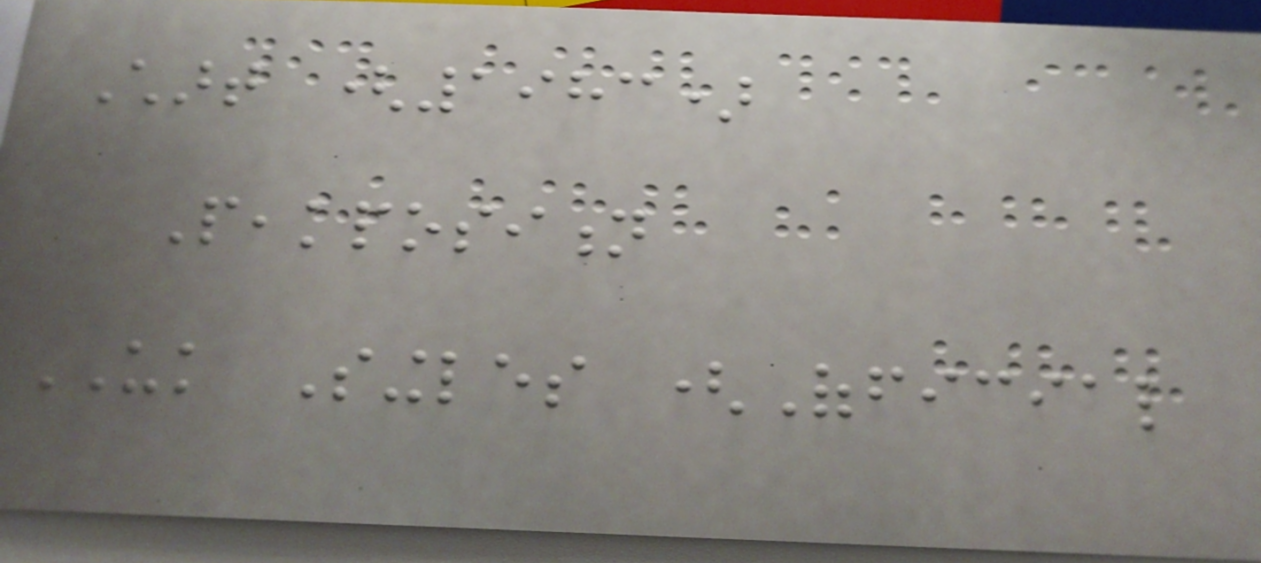Chart (1983)
Peakposition
UK Singles (Official
